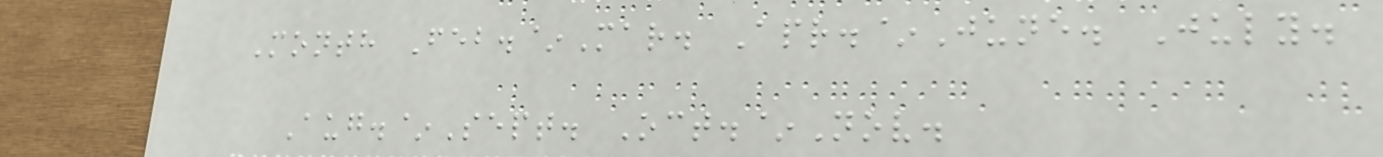Month Feb.~Mar. Apr.~June. July.
Aug.~Sept. Oct.~Nov.
